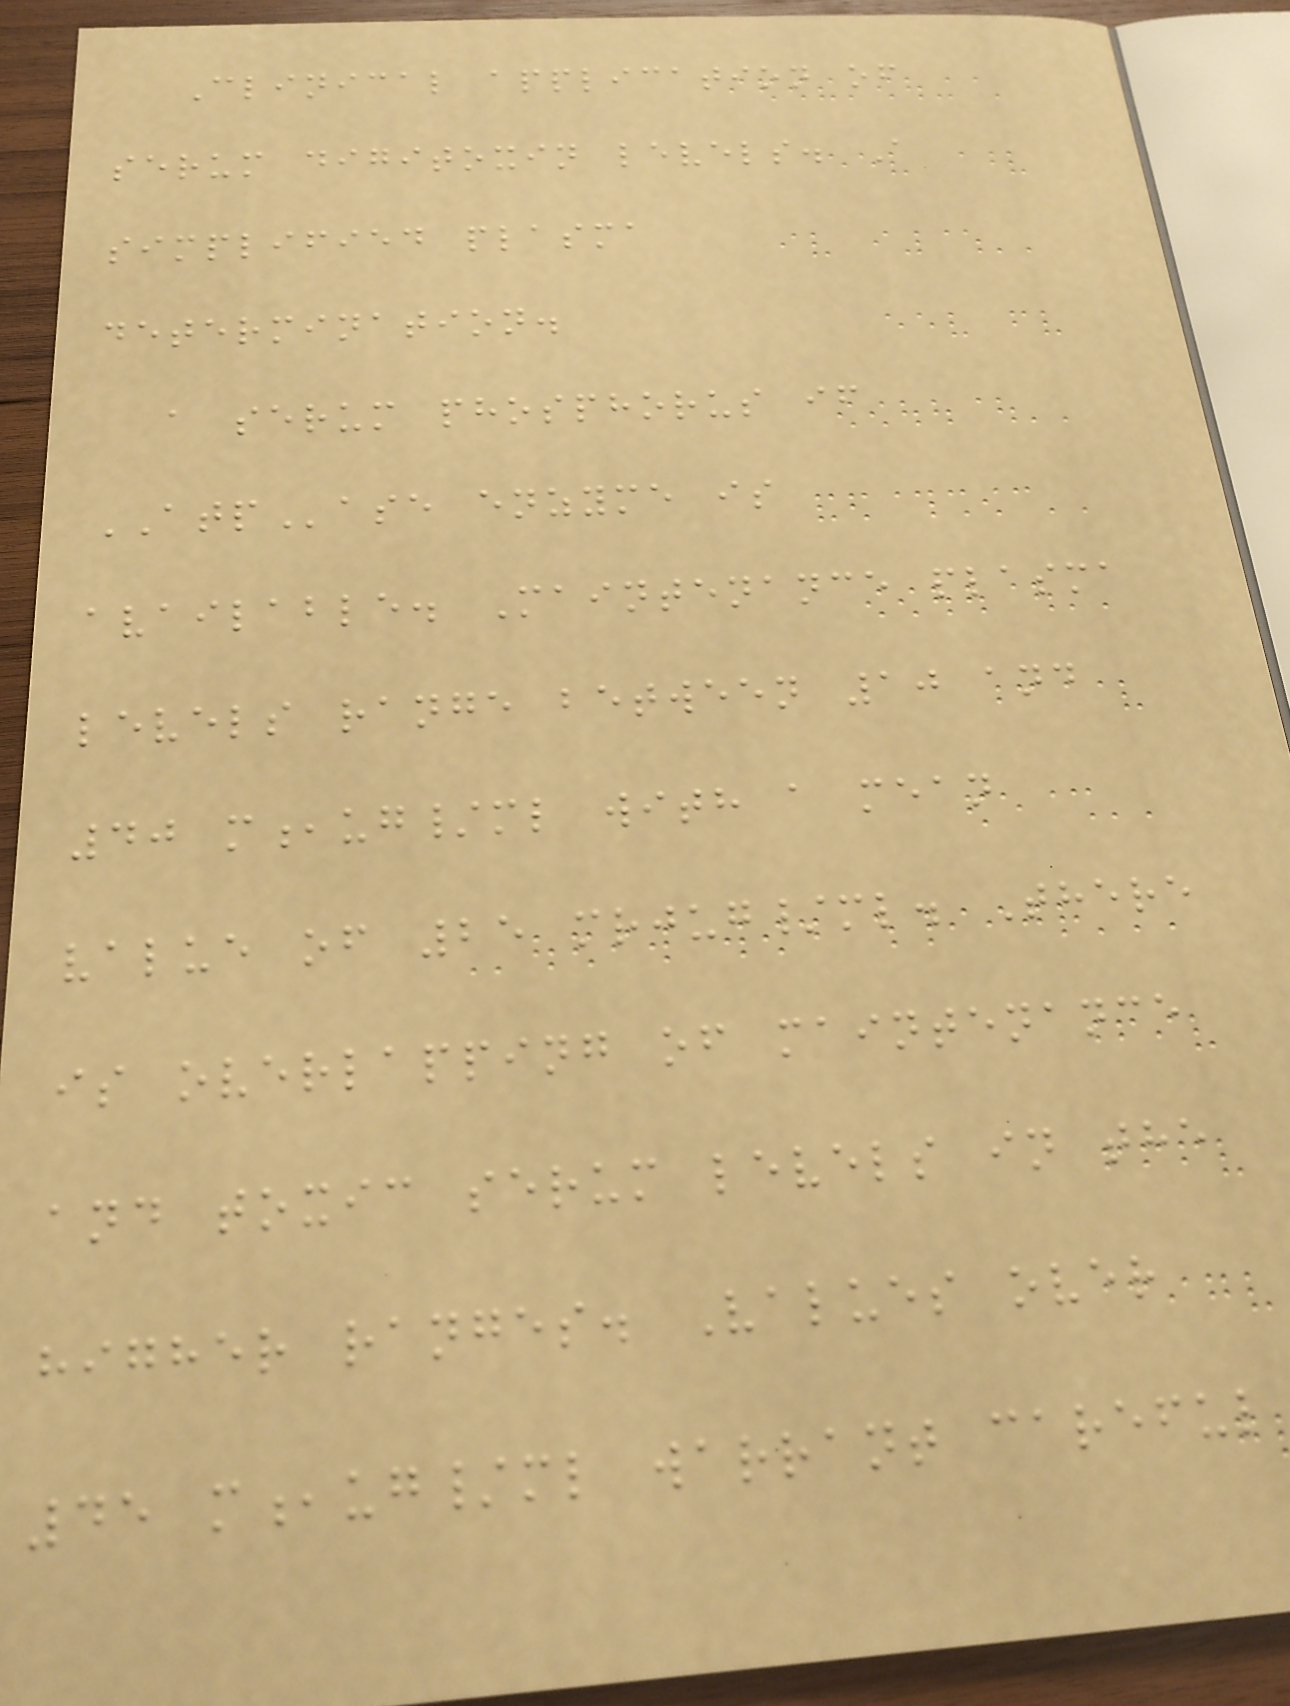Clinical application of
serum digitoxin levels. A
simplified plasma
determination.
a serum phosphorus if
ATPase enzyme is
available. Maintenance plasma
levels range between 10 and
40 m,ug/ml with a mean
value of 25 mrjug/ml. There
is overlapping of maintenance
and toxic serum levels in the
higher ranges. Values over
45 m,ug/ml warrant careful
